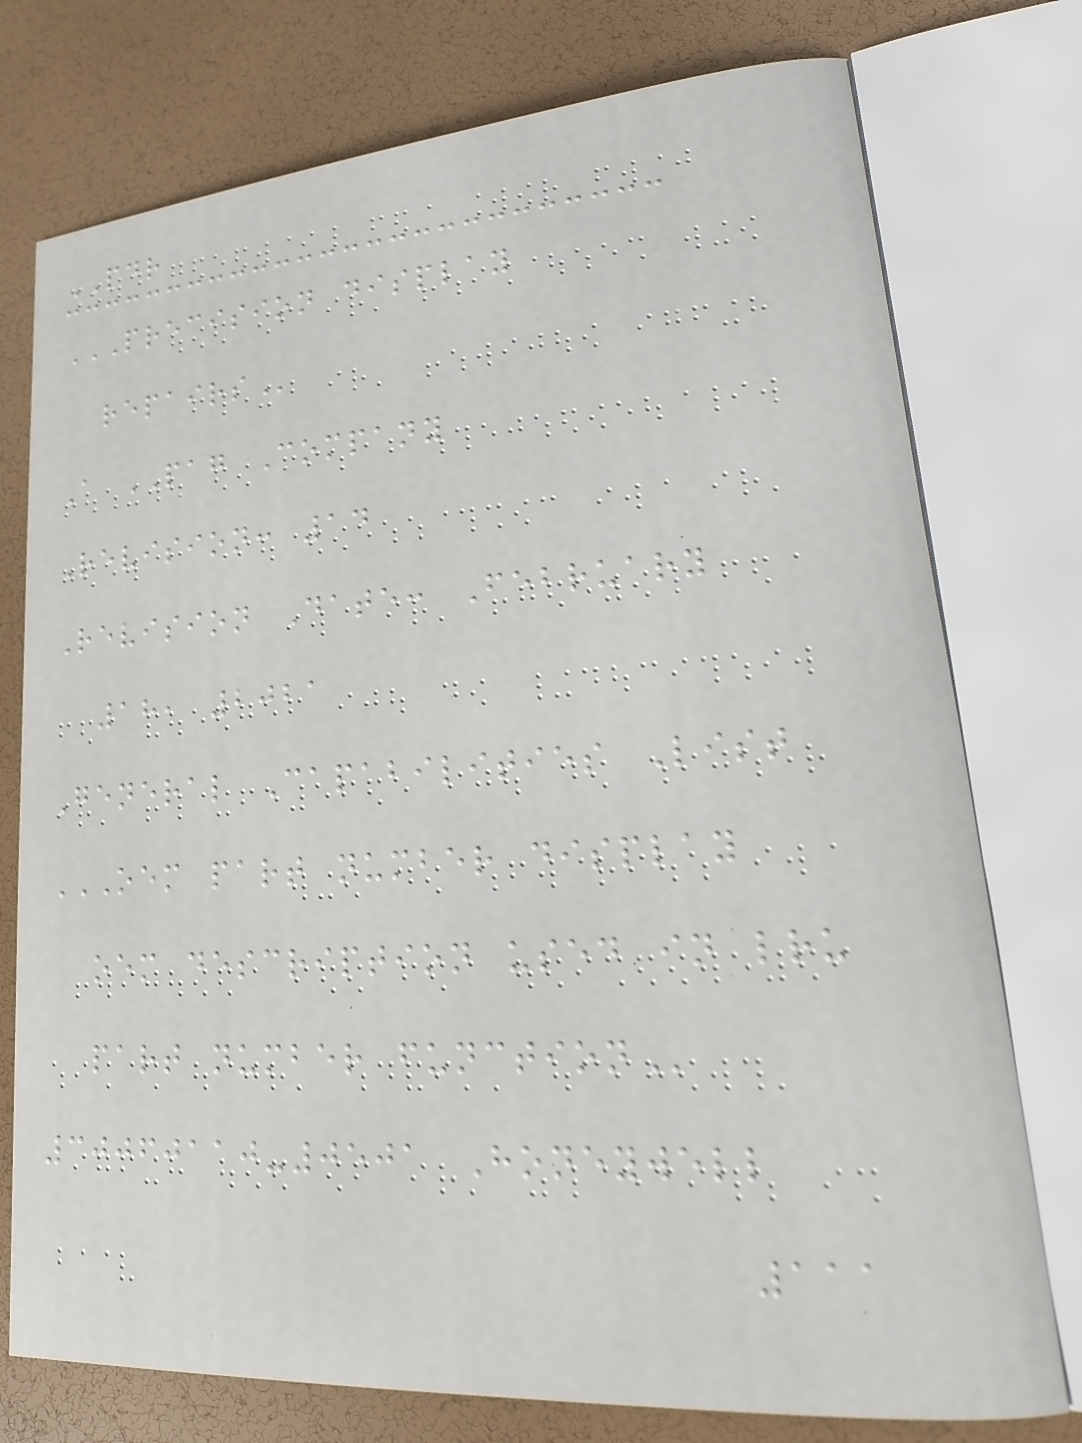PDR
PRECISION DISPLAY
REPAIRS
A PAG Company
Revision: 14
Revision Date: February
18, 2021
General Capabilities List
OEM PART NUMBER DISPLAY
OEM DESCRIPTION USED IN LRU
PART NUMBER FUNCTION
30060110-0501 Honeywell
111
